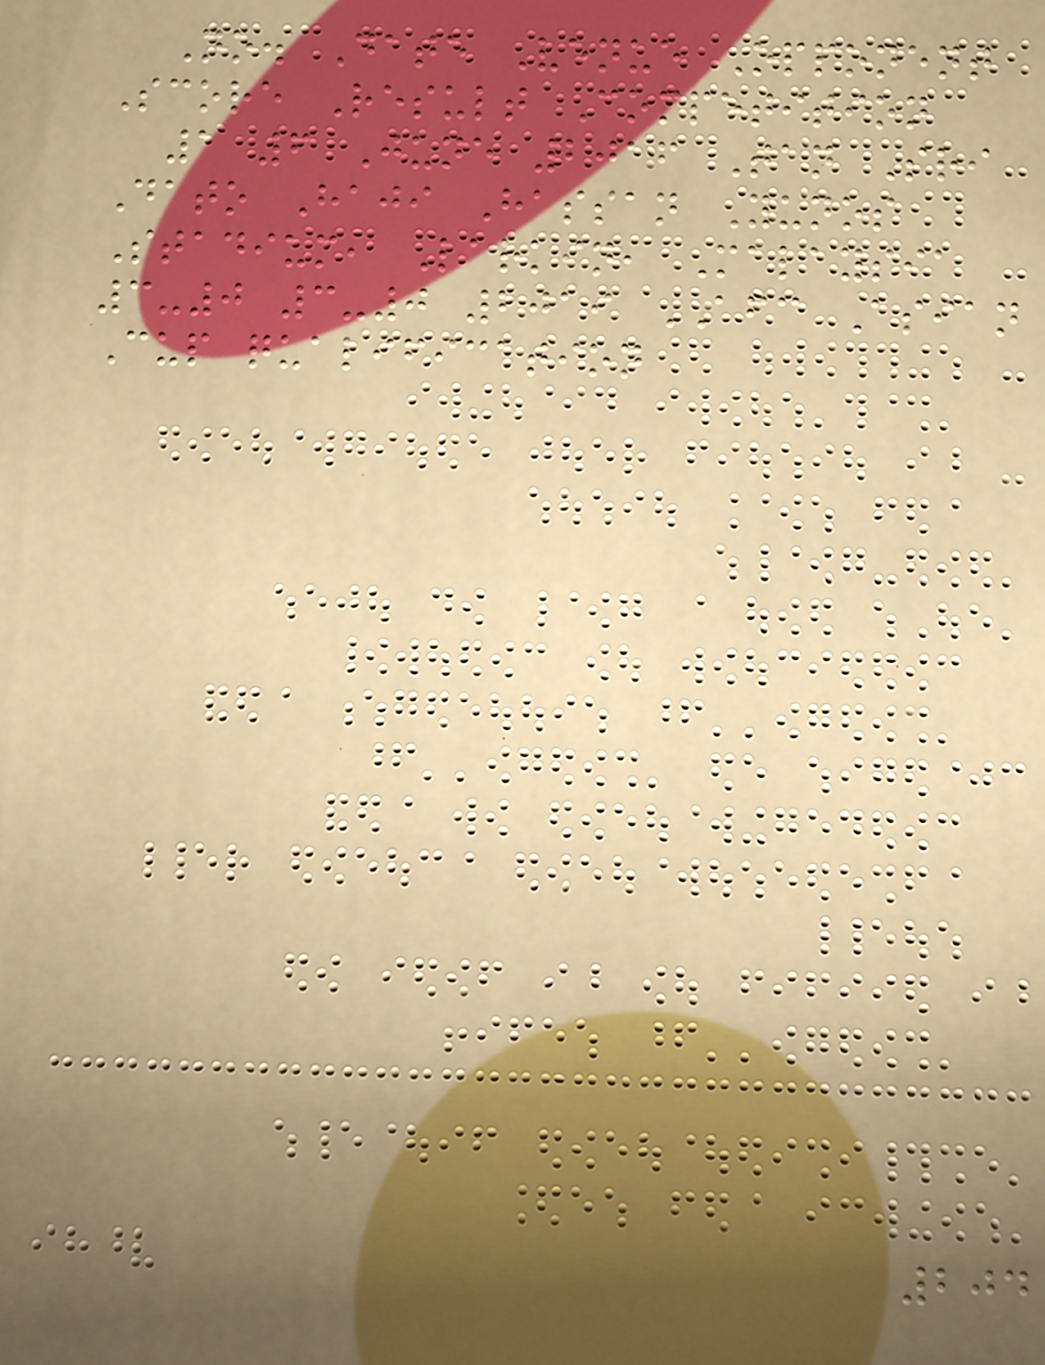No. Date Venue Opponent
Score Result Competition
1 6 June 2016 Tan Sri
Dato Haji Hassan Yunos
Stadium, Larkin, Malaysia
3-0 3-0 2019 AFC Asian
Cup qualification
204
